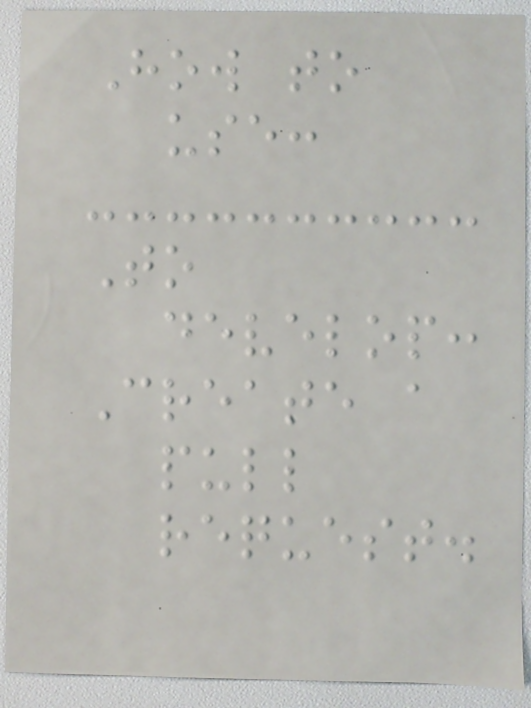How to
use:
To
develop:
Create a
pull
request.
